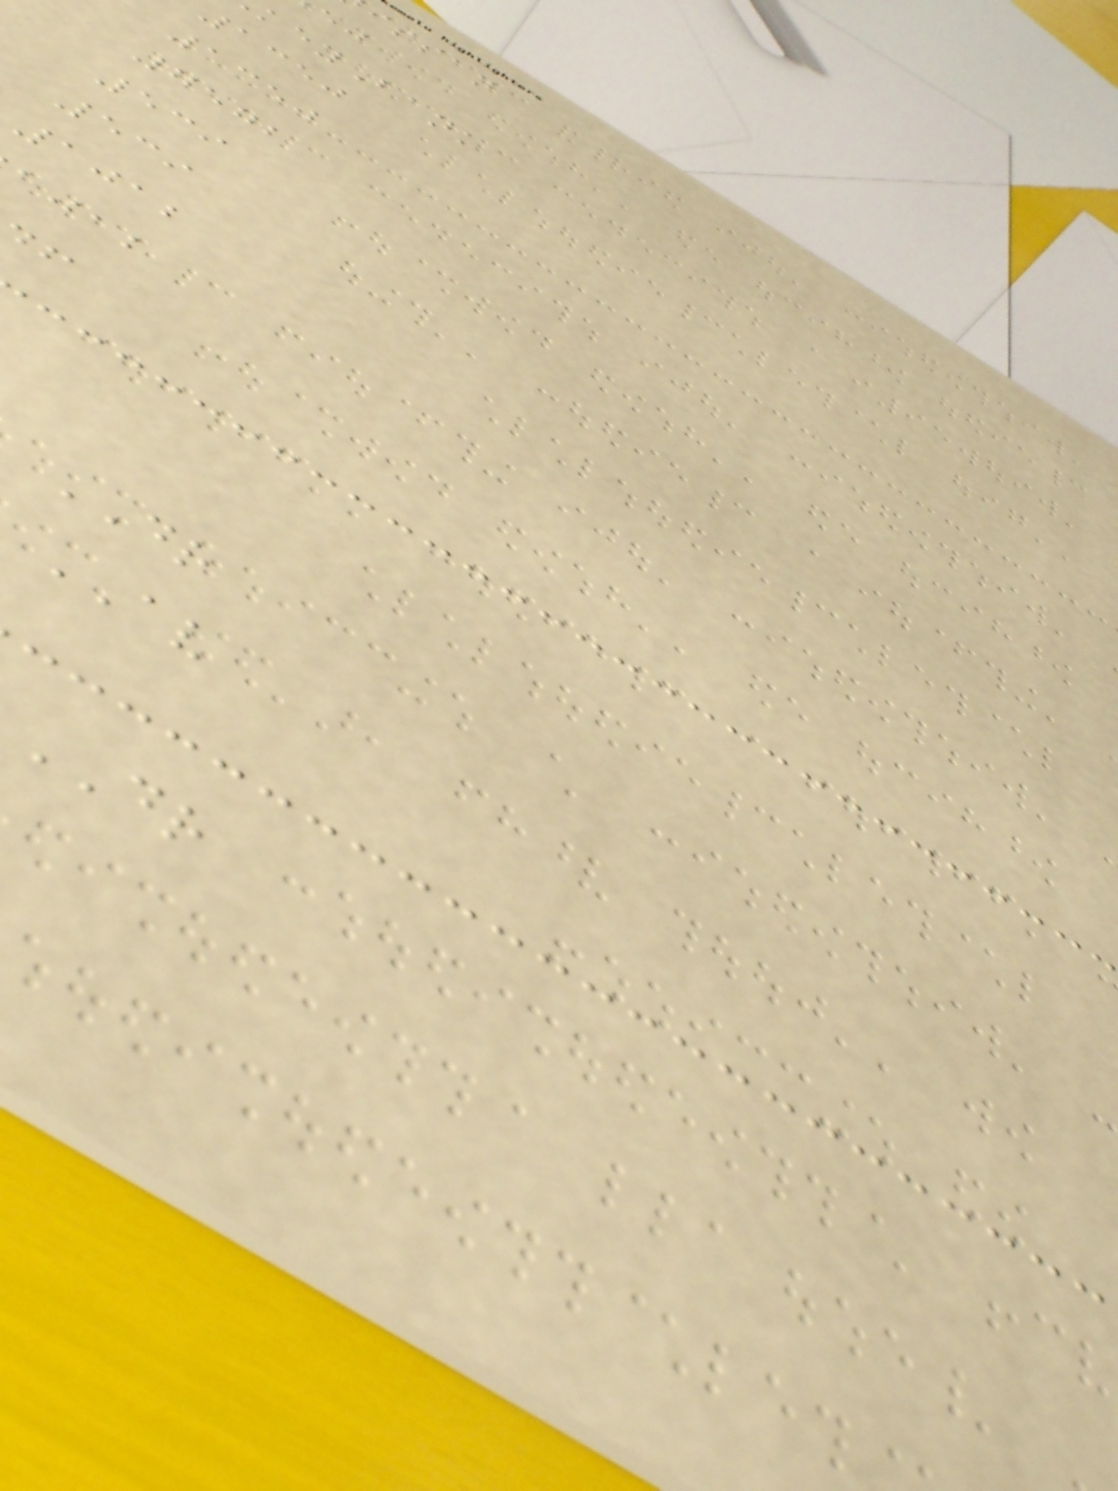issan
eyBank
1350
1350
7572
539
539
1012
ajab
DR
AV
DR
